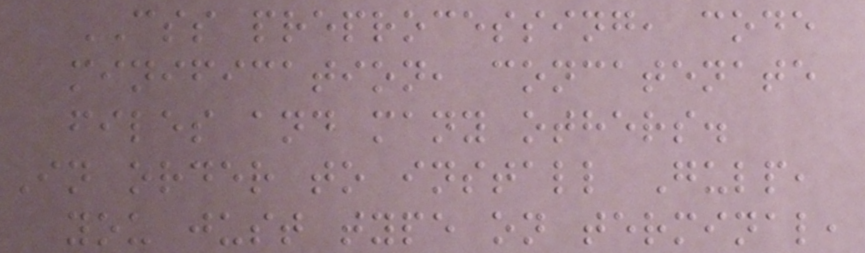CSS preprocessing, code
minification, concatenate
files and many others.
In order to install Gulp,
you just type on terminal,
